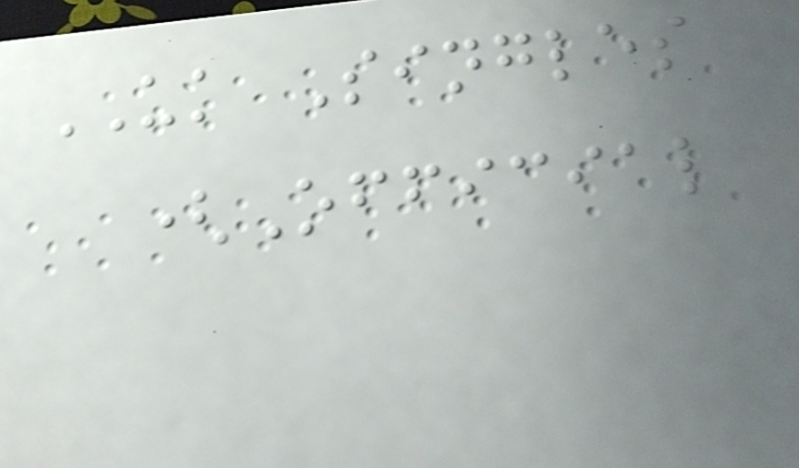UK Singles
(Official
